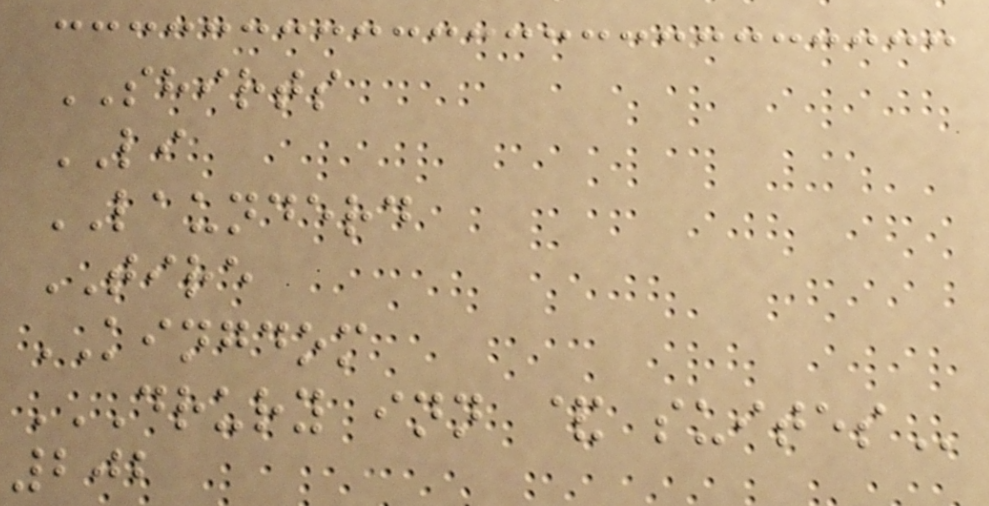SHIRTS
LI
LAUNDERD
TIRE
KINGDOM
DRURY INN & SUITES
202
